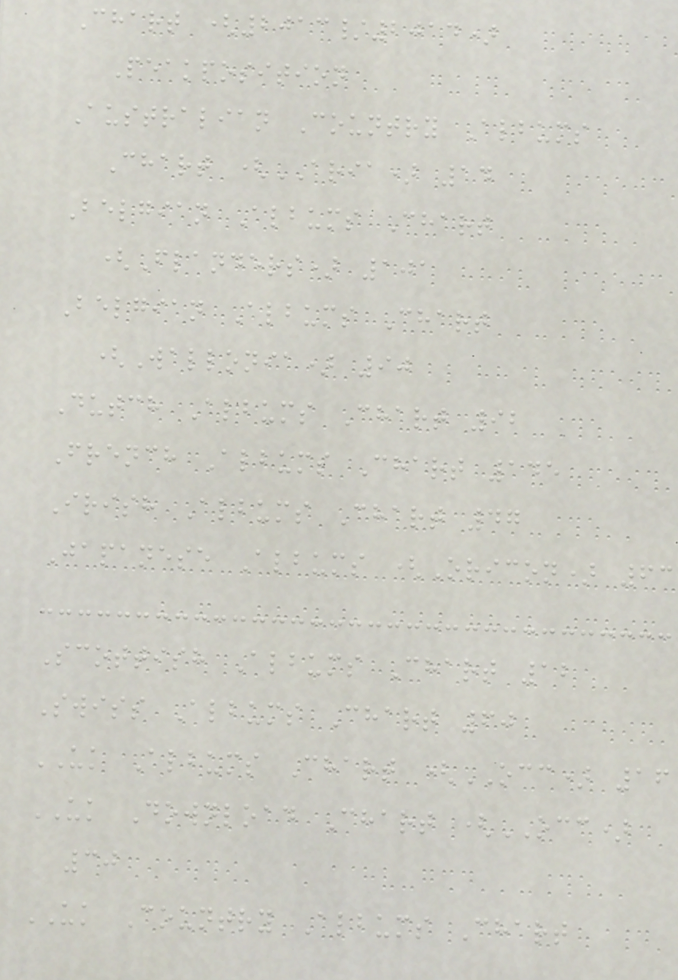Chart (2013/2014)
Peakposition
Australian Country Albums
Chart (ARIA) 14
Belgian Albums Chart
(Flanders) 101
Belgian Albums Chart
(Wallonia) 90
Dutch Albums Chart 92
French Albums Chart 145
Irish Albums Chart 47
Japanese Albums (Oricon) 63
Scottish Albums Chart 12
Swiss Albums Chart 60
UK Albums Chart (OCC) 16
UK Download Chart (OCC)
30
UK Country Albums Chart
